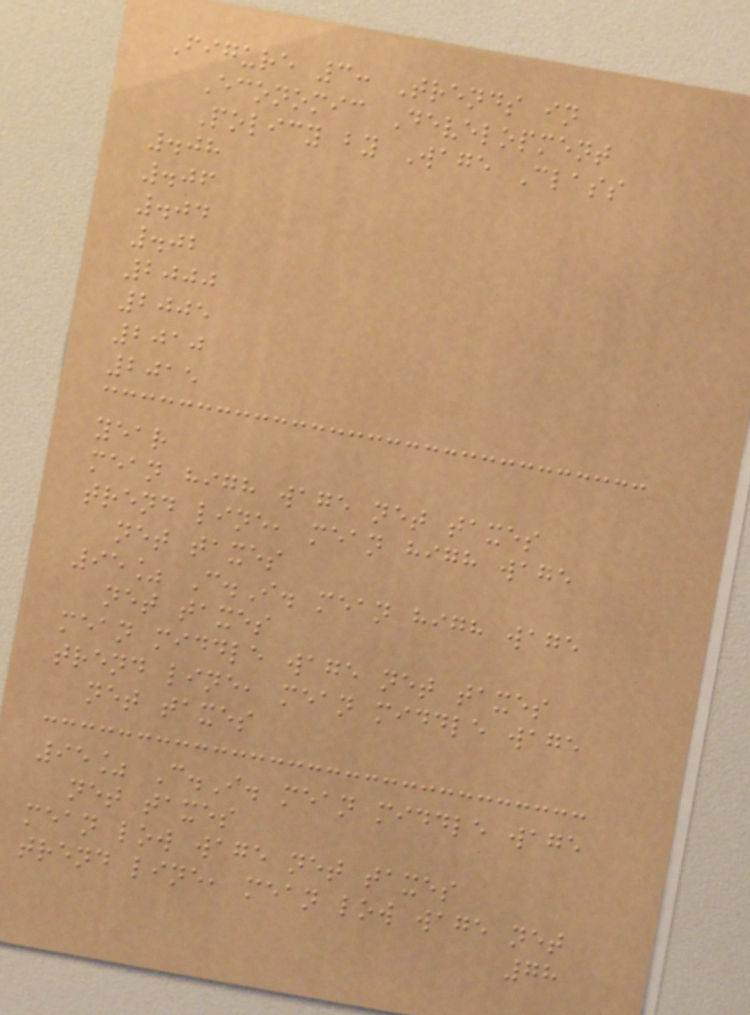Figure 3: Trends in
Economic Development
Policy by Wage Class
.08
.06
.04
.02
2000
2005
2010
2015
year
mean high wage net taxes
trend line, mean high wage
net taxes
95% C.I. mean high wage
net taxes
mean middle wage net taxes
trend line, mean middle wage
net taxes
95% C.I. mean middle wage
net taxes
mean low wage net taxes
trend line, mean low wage net
78
